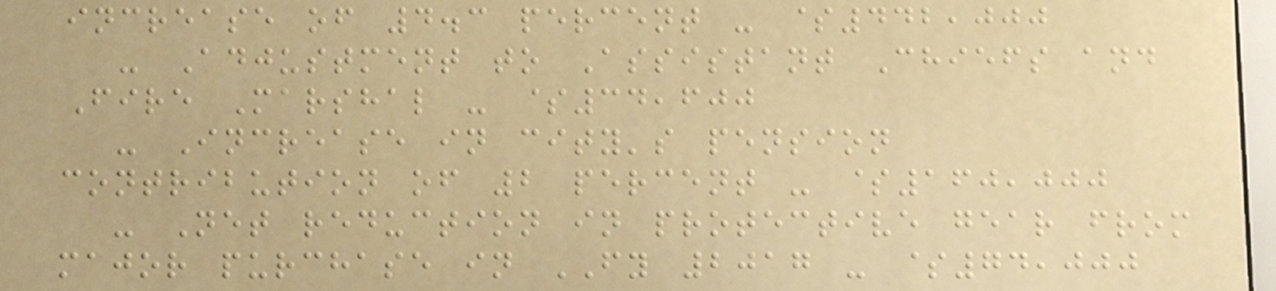increase of 4.3 percent - $442,000
- Adjustment to Assistant Chiefs and
Fire Marshal - $34,600
- Increase in city's pension
contribution of 2 percent - $160,000
- Net reduction in protective gear from
major purchase in FY 2017 - $74,000
